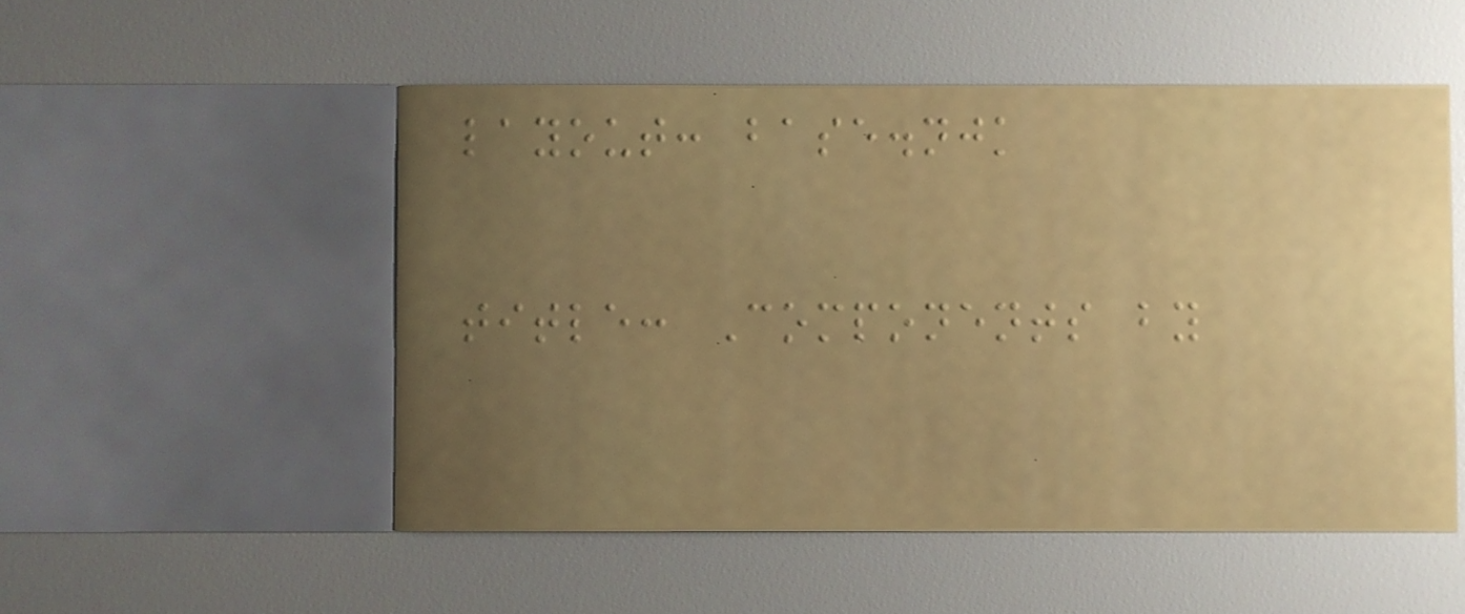layout: base.njk
title: Components by
